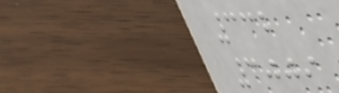332
3009
